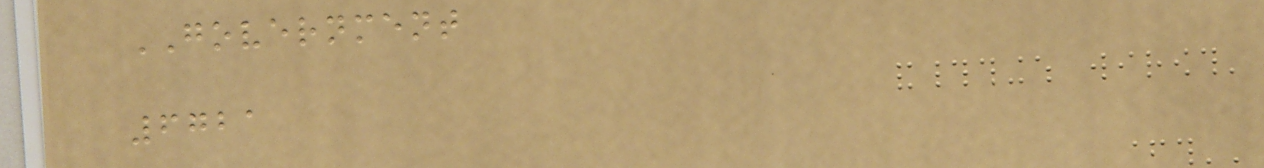GOVERNMENT
6721
